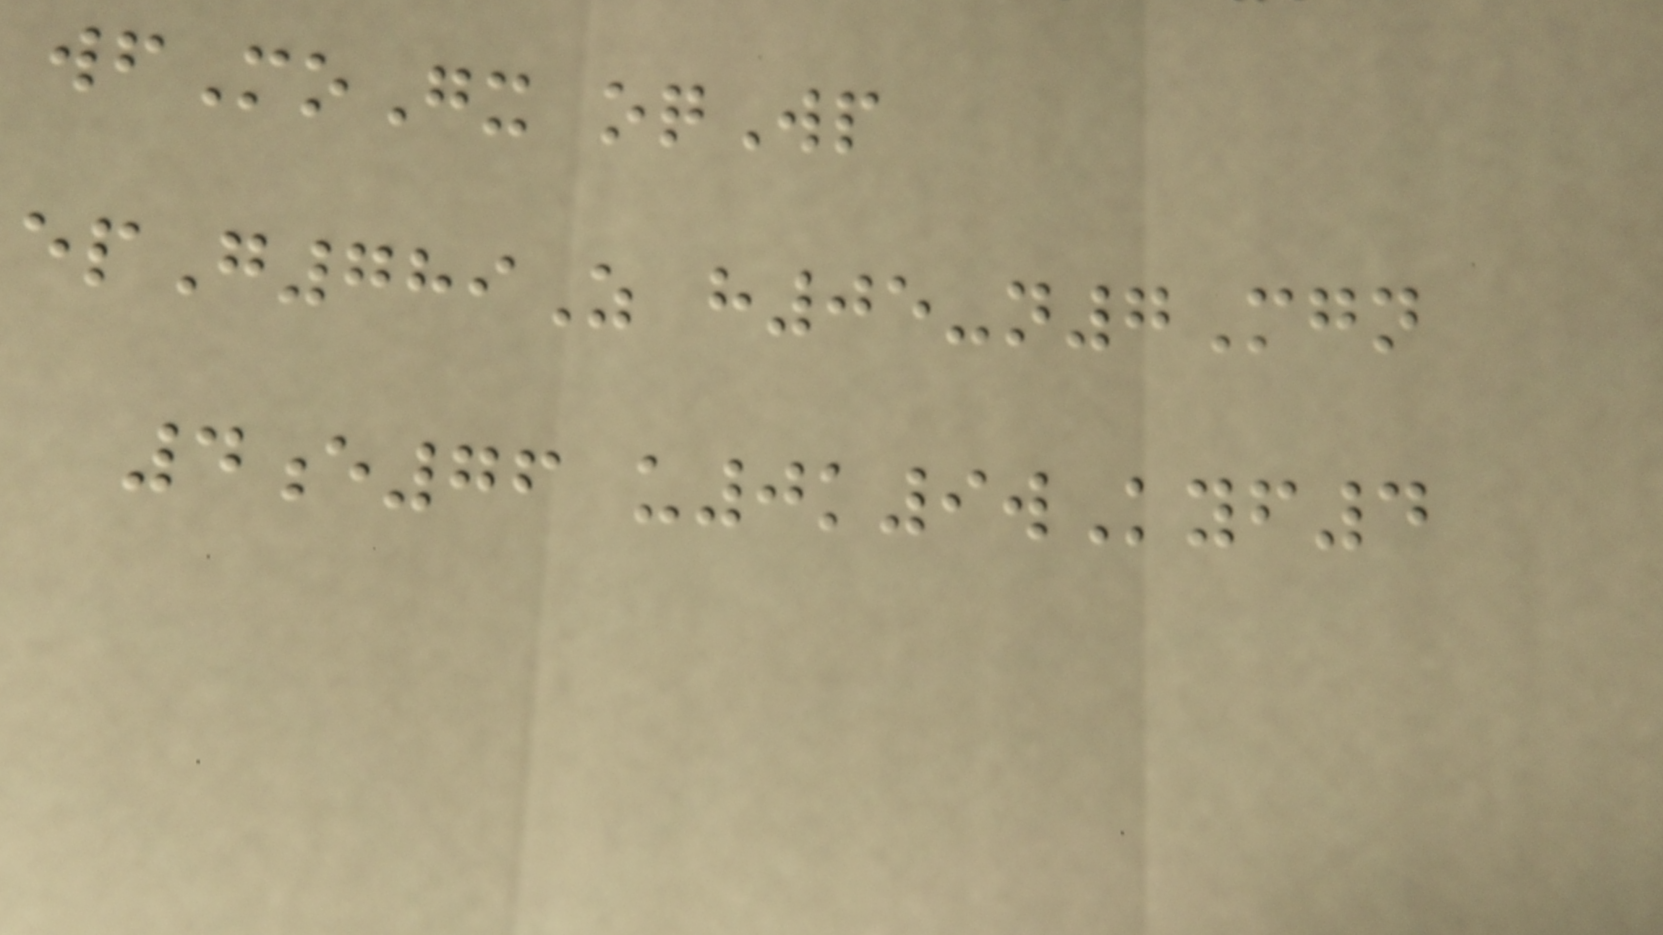wfMoGx oqWp
epG789Z h05-n7Mgn
4e76 u0k9wKyf4
